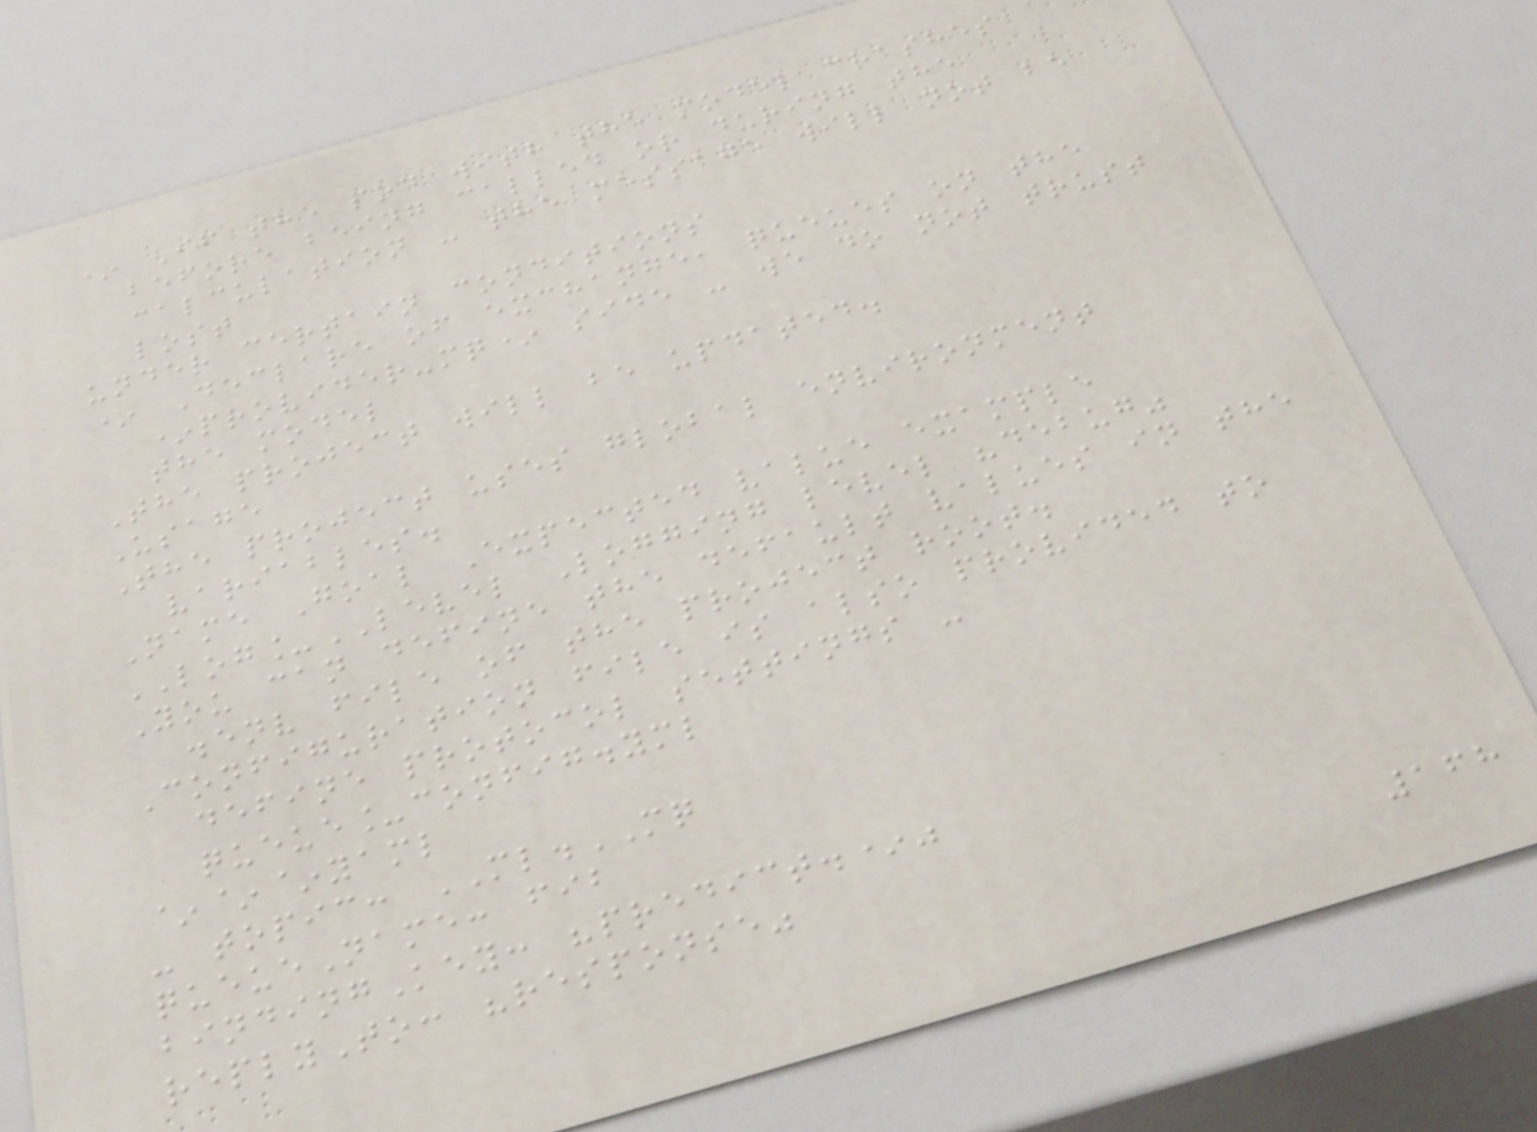* If the pod with the model crashes
before being called or during the
calculation - the message will not be
lost
under certain conditions
* Declare of exchange, queues on the
*provider-mq* side - we do not trust
the model
The project will be updated.
Usage
The project uses global environment
variables.
Name Goal Expected value example
LOG_LEVEL Logging level "debug"
You can define the default values in the
.env file of the project root.
Configuration file is also provided to
define protocol settings -
queue_config.yml
~~~yaml
- topic: ML.MQ
queueName: fib
bindingKey: "predict.*"
replyTo: "response"
168
